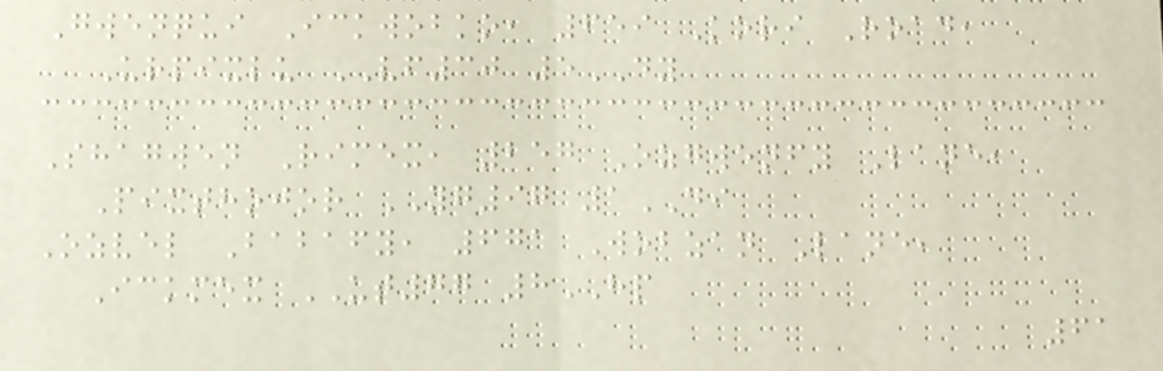Gwenqui Ickwobko, 659 Kori Road,
Urpixlu VF30 5DY
Shagwen Rimex, 257 Ozgwenfy Lane,
Pixthojor YG97 1DI
Ozvel Babafy, 671 Wobzan Lane,
Ickmex UT77 8HP
61
